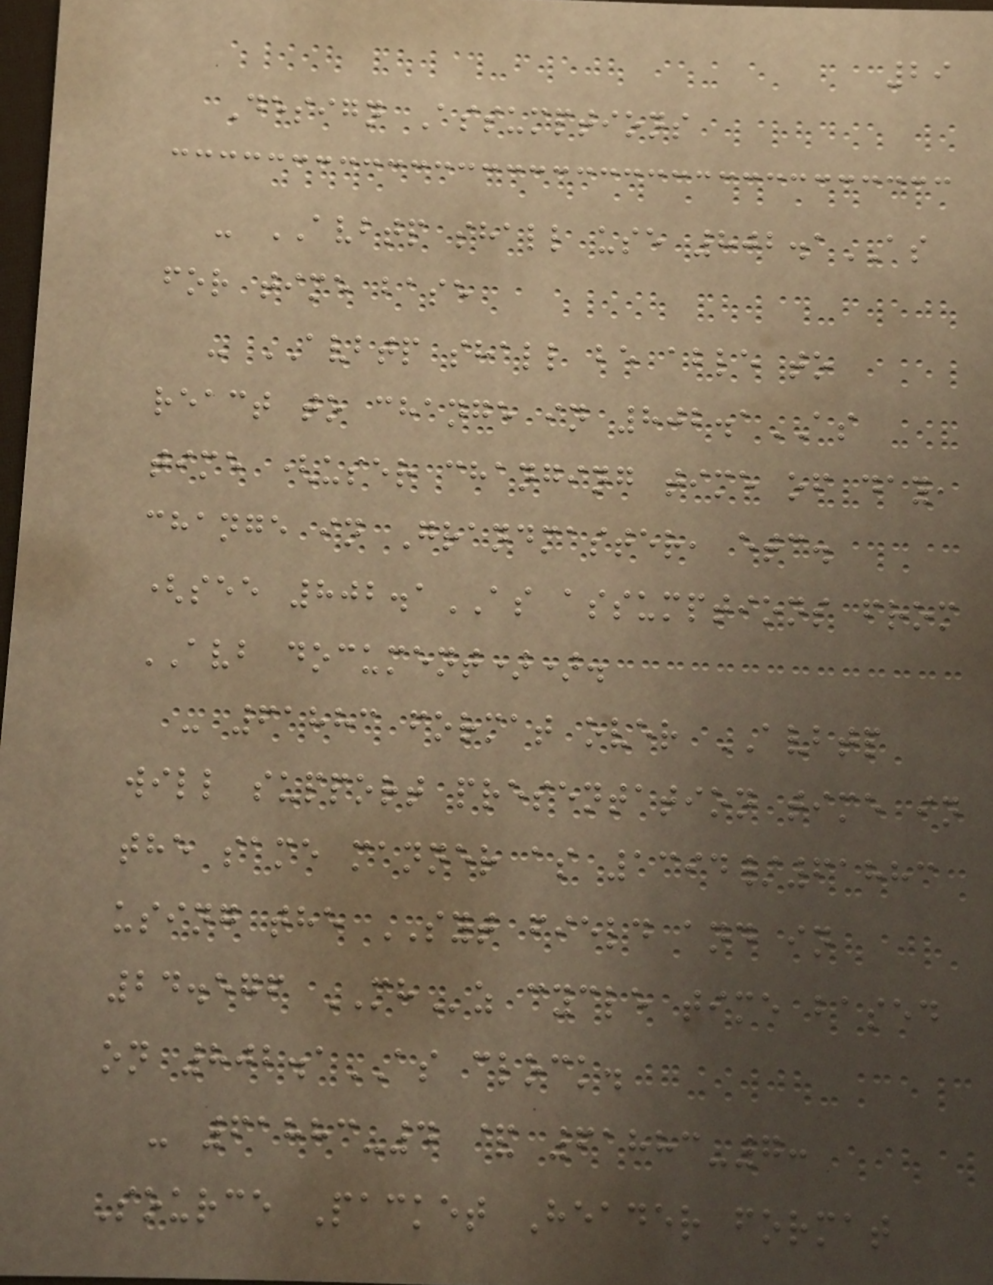29
Design Assumptions
- AVBTP shall use 802.1AS
for time base
- AVBTP shall be able to
react to change in 802.1AS
time (user changing time of day,
change in Grandmaster, etc.
(see 802.1AS assumptions from
AVB document)).
- 61883 format over AVBTP
will support presentation time in
the same manner as 1394/61883
using the SYT field and in
24.576 MHz cycle time based
on 802.1AS clock.
- 61883-4 & 61883-7:
Source Packet Header format
